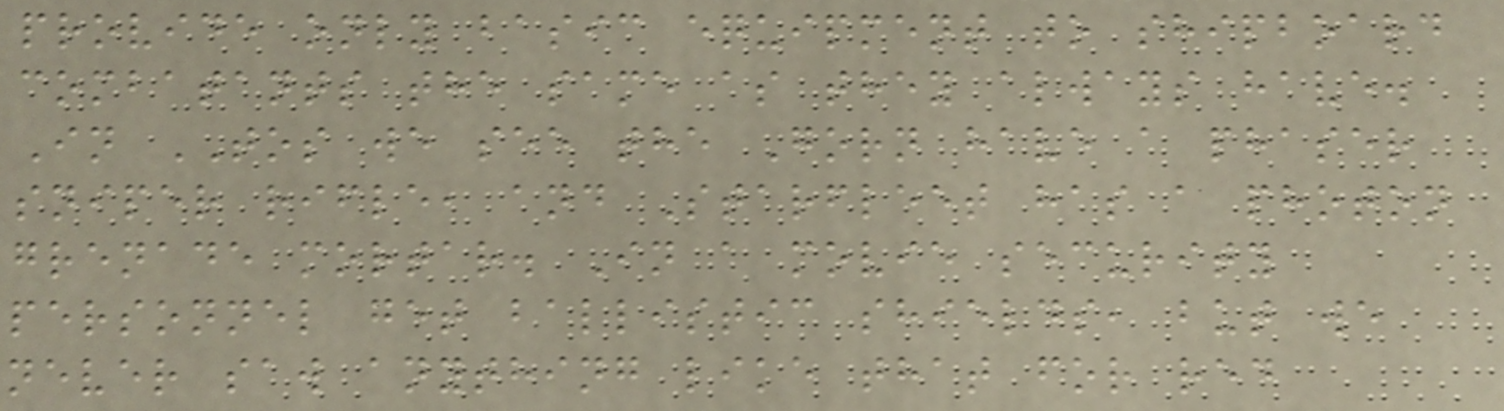provide only basic equipment to shipboard
combatants the same as they always have.
In TOS we see the Gorn have a phaser
sniper rifle, and Starfleet has a photon
grenade mortar. In a movie security
personnel get ballistic shields, but we
never saw anything like that for red
